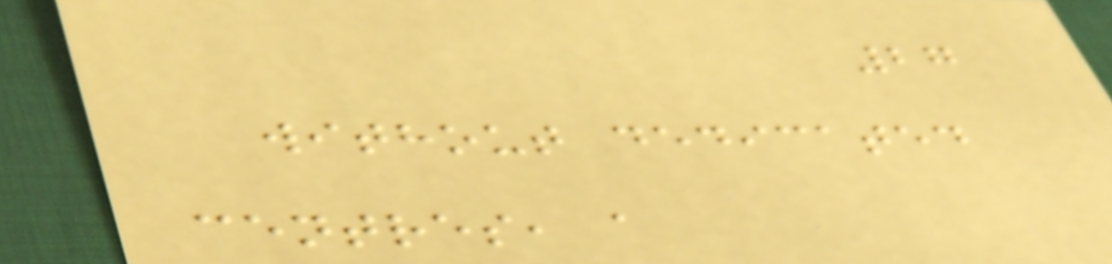27
without dedicated
centres, a
